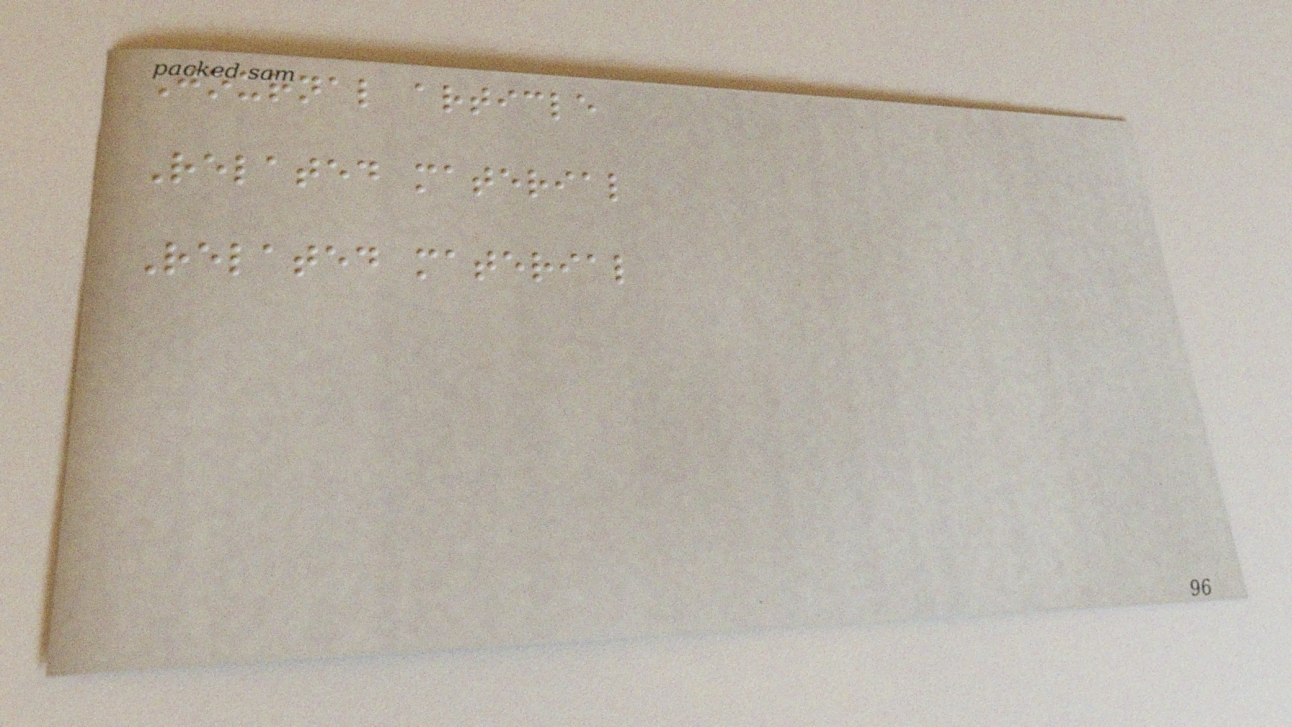Journal article
Related material
Related material
